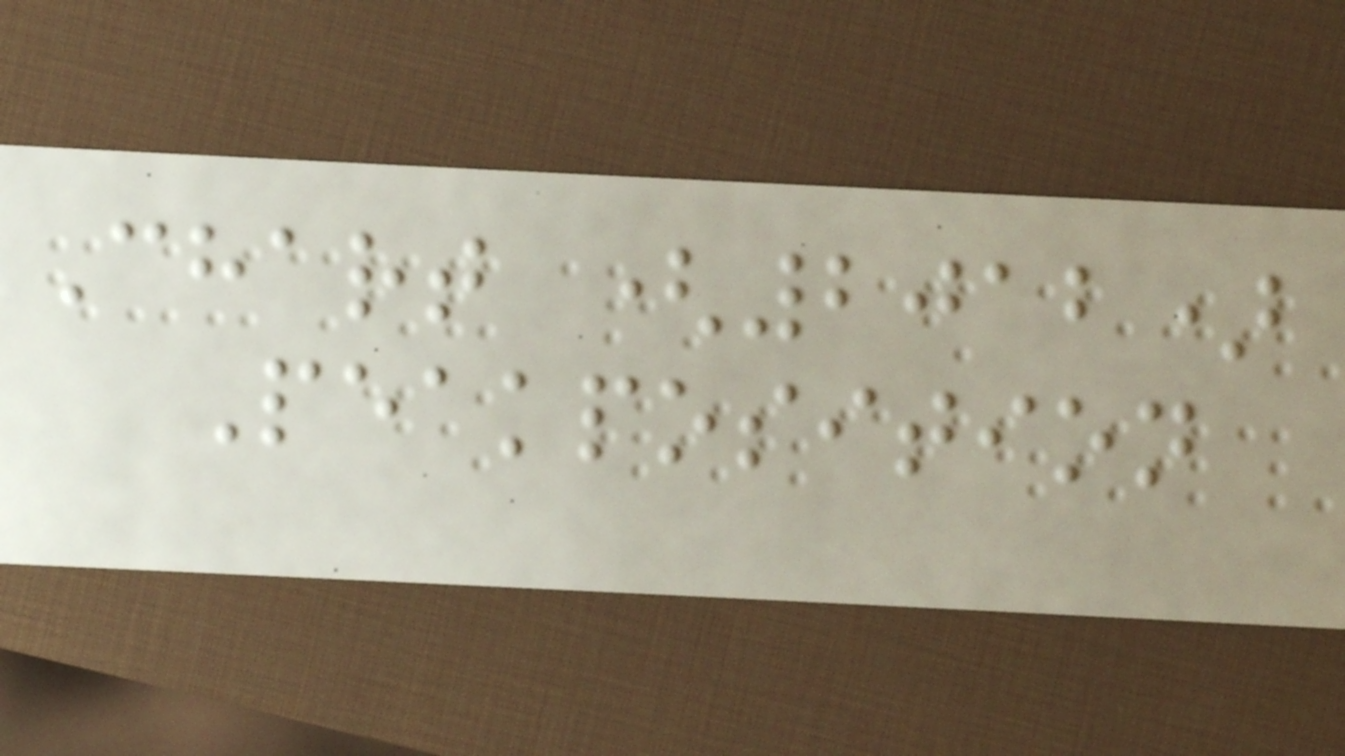Chart (2012)
Peakposition
